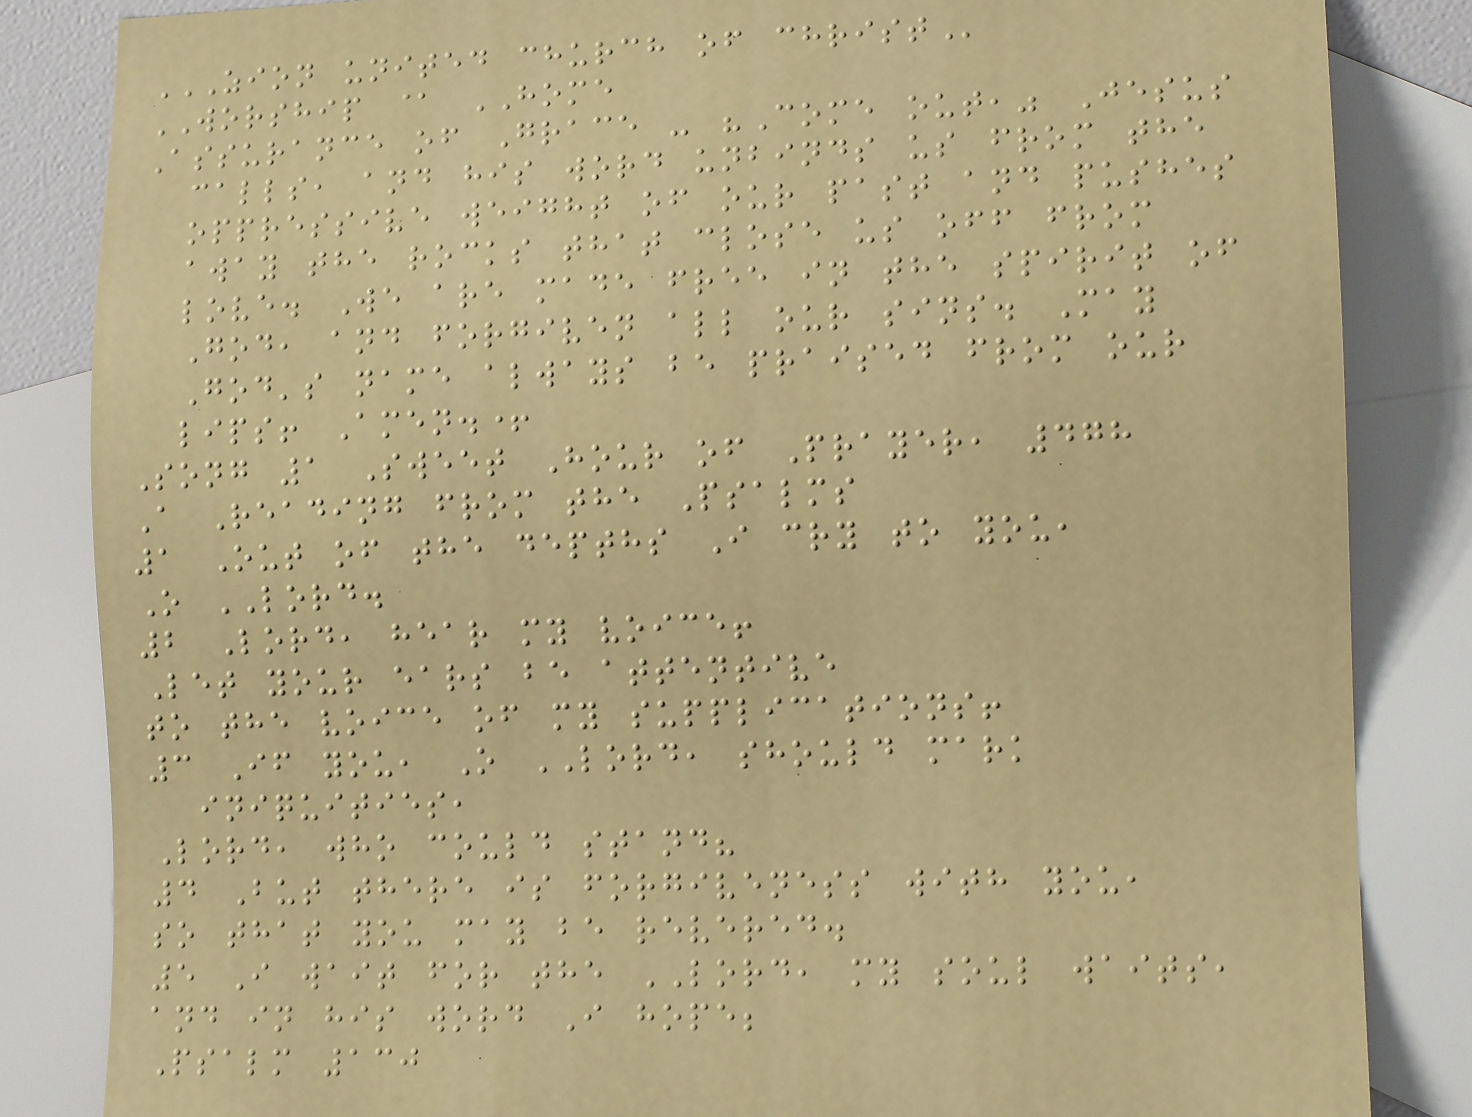ZION UNITED CHURCH OF CHRIST
WORSHIP @ HOME
Assurance of Grace - "Come out," Jesus
calls, and his word unbinds us from the
oppressive weight of our past and pushes
away the rocks that close us off from
love. We are made free in the spirit of
God, and forgiven all our sins. May
God's name always be praised from our
lips! Amen.+
Song 1 Sweet Hour of Prayer, 478
A Reading from the Psalms
1 Out of the depths I cry to you,
O LORD.
2 Lord, hear my voice!
Let your ears be attentive
to the voice of my supplications!
3 If you, O LORD, should mark
iniquities,
Lord, who could stand?
4 But there is forgiveness with you,
so that you may be revered.
5 I wait for the LORD, my soul waits,
and in his word I hope;
Psalm 130
